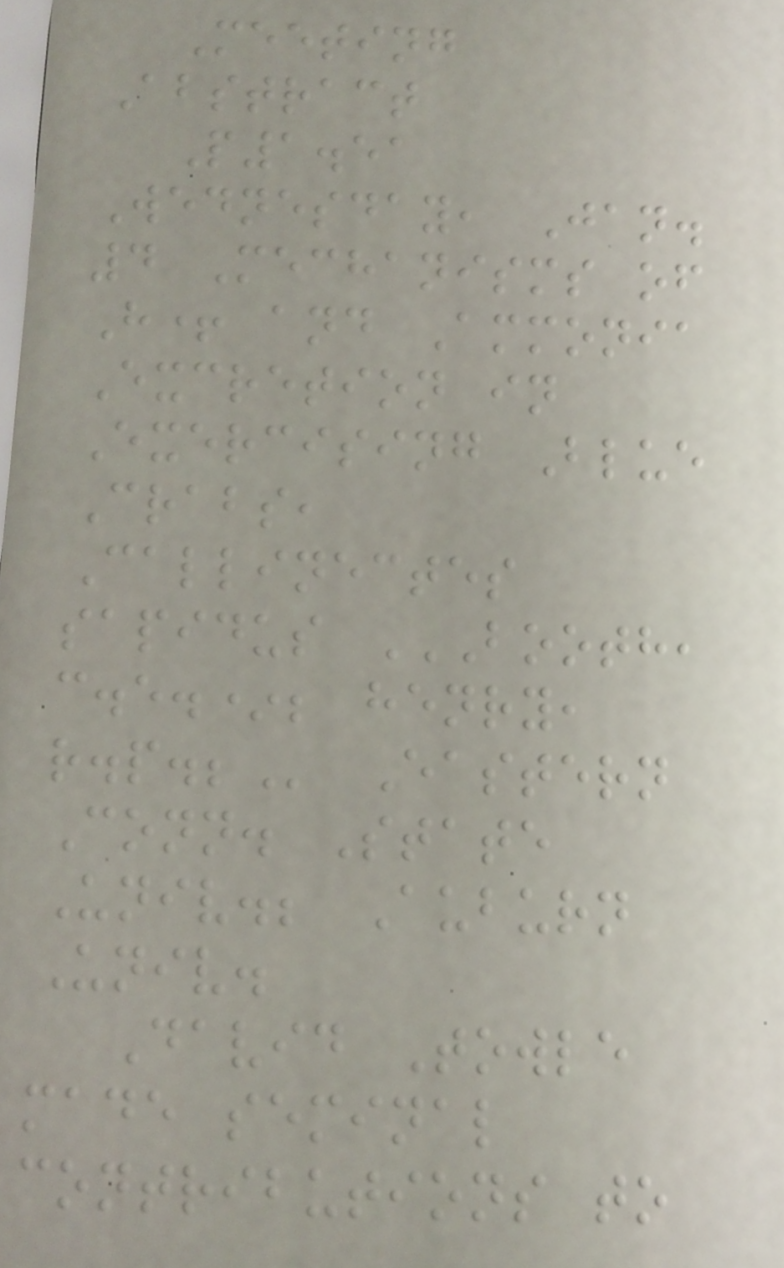Meeting
Abstract
P1.51
Wednesday, Jan.
4 Mechanisms of
H+ and Ammonia
Excretion in
Exercising Blue
Crabs,
Callinectes
sapidus BOOTH,
C.E.*; HENRY,
R.P.; Eastern
Conn. State
Univ.; Auburn
Univ.
David Towle
made seminal
contributions to
